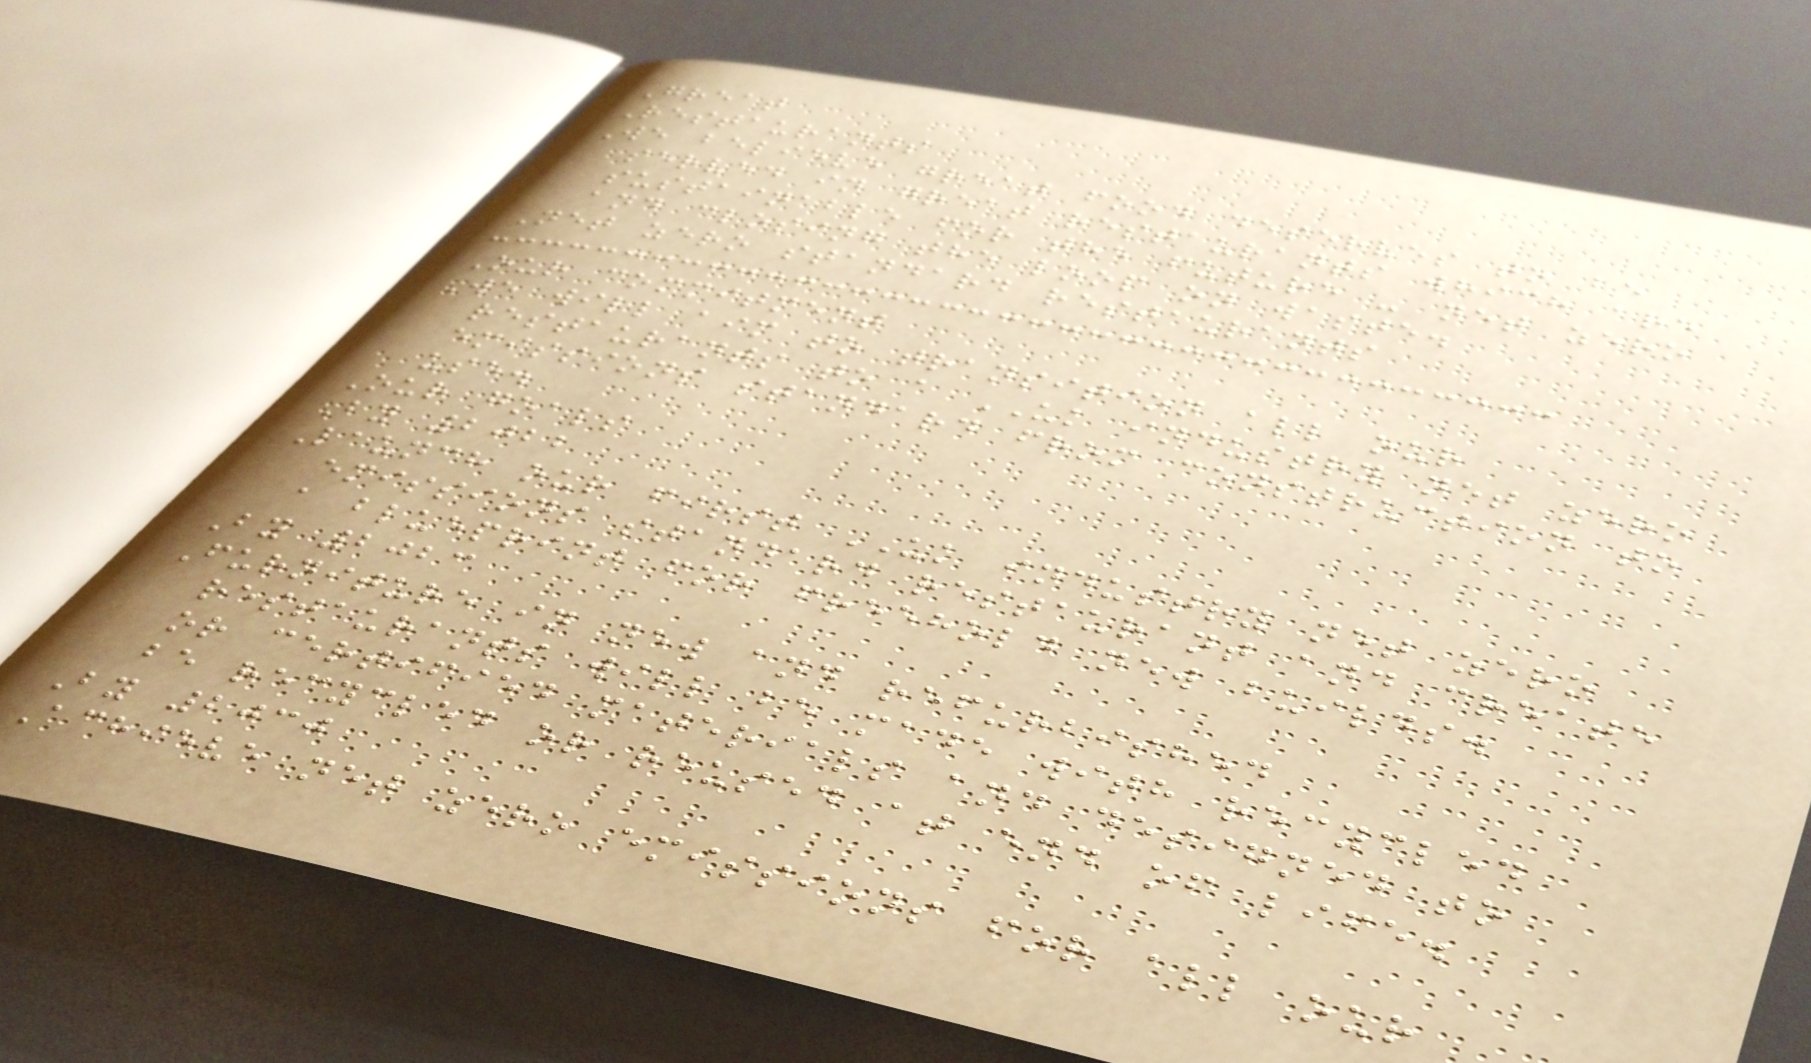Great
Restaurants
We believe great food deserves to be
served in great restaurants which are
sustainable for the future - net zero
and closing the loop on waste.
Net zero standard restaurants
Our commitment
We will aim to transition all our
restaurants to a UK industry net zero
emissions standard from construction to
use.
Our goals
By 2022
Launch our first UK industry net zero
emissions standard restaurant and create
a blueprint for freehold new builds.
By 2023
Furniture in new and refurbished
restaurants will be made with recycled
or certified materials and designed to
be recycled or reused at end of life.
By 2030
Achieve net zero emissions for all our
